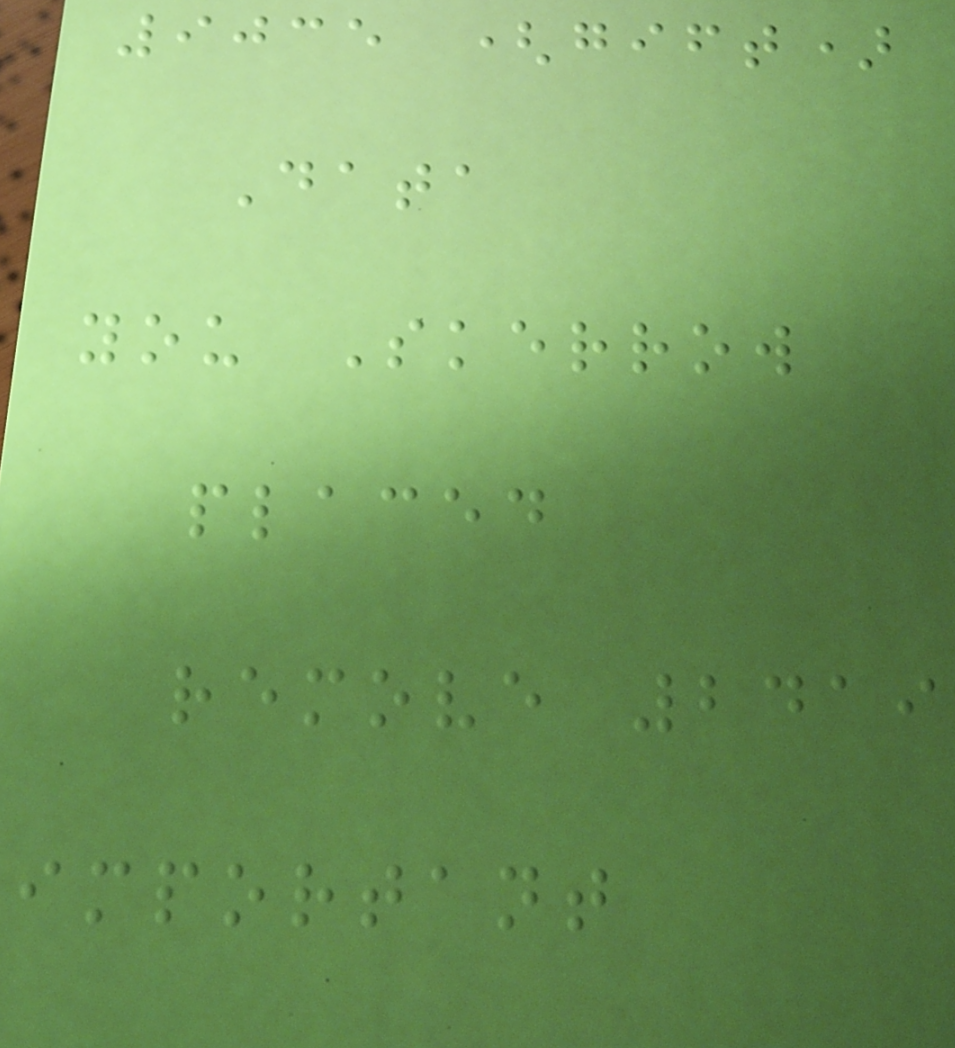9035 (gift)
Data
you Skerrow
placed
remove 2419
important
